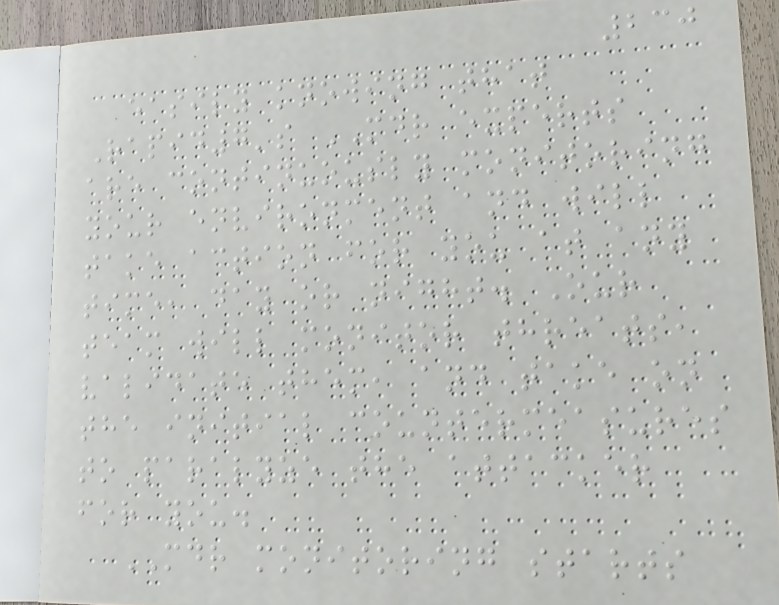230
easily knowing that
Rapid7's MDR experts
are continuously monitoring
your environment and will
take action for you at any
time, day or night. Our
team will monitor threats,
validate them, and take on
the initial countermeasures
to paralyze the attacker
for you.
MDR monitoring starts
